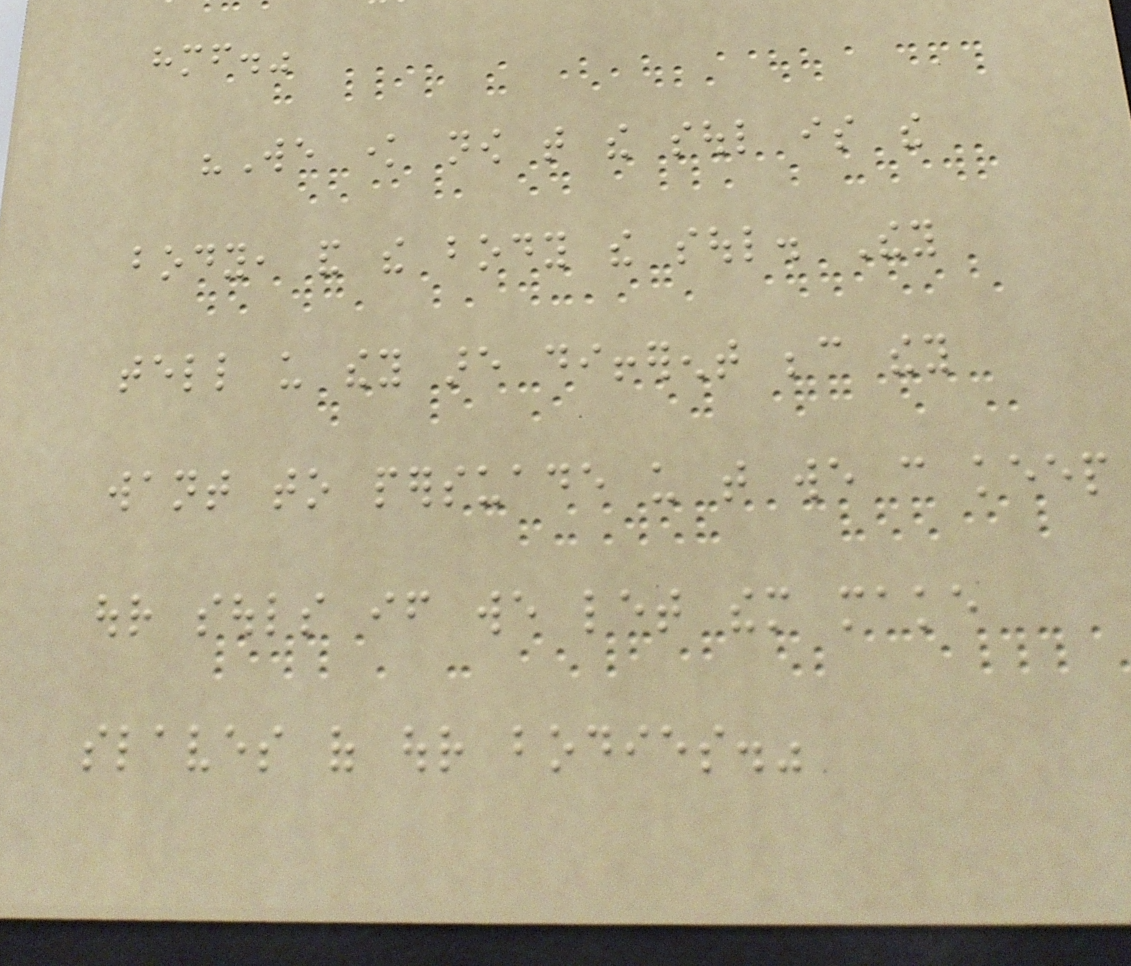himself."
"We know now that the soul is the
body, and the body the soul. They
tell us they are different because they
want to persuade us that we can keep
our souls if we let them make
slaves of our bodies."
